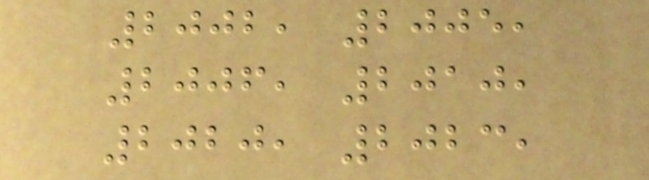2002, 2005,
2006, 2010,
2020, 2023,
